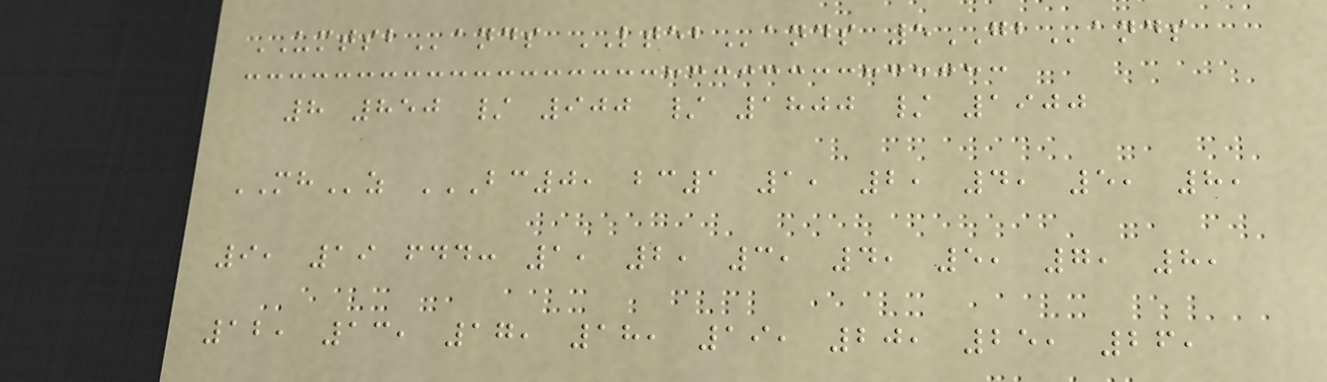UMTSBands LTEBands 5GBands
8 850 / 900 / 1800 / 1900
MHz BC0, BC1 1, 2, 4, 5, 8,
9, 19 FDD: 1, 2, 3, 4, 5, 7, 8,
12, 13, 17, 18, 19, 20, 25, 26,
